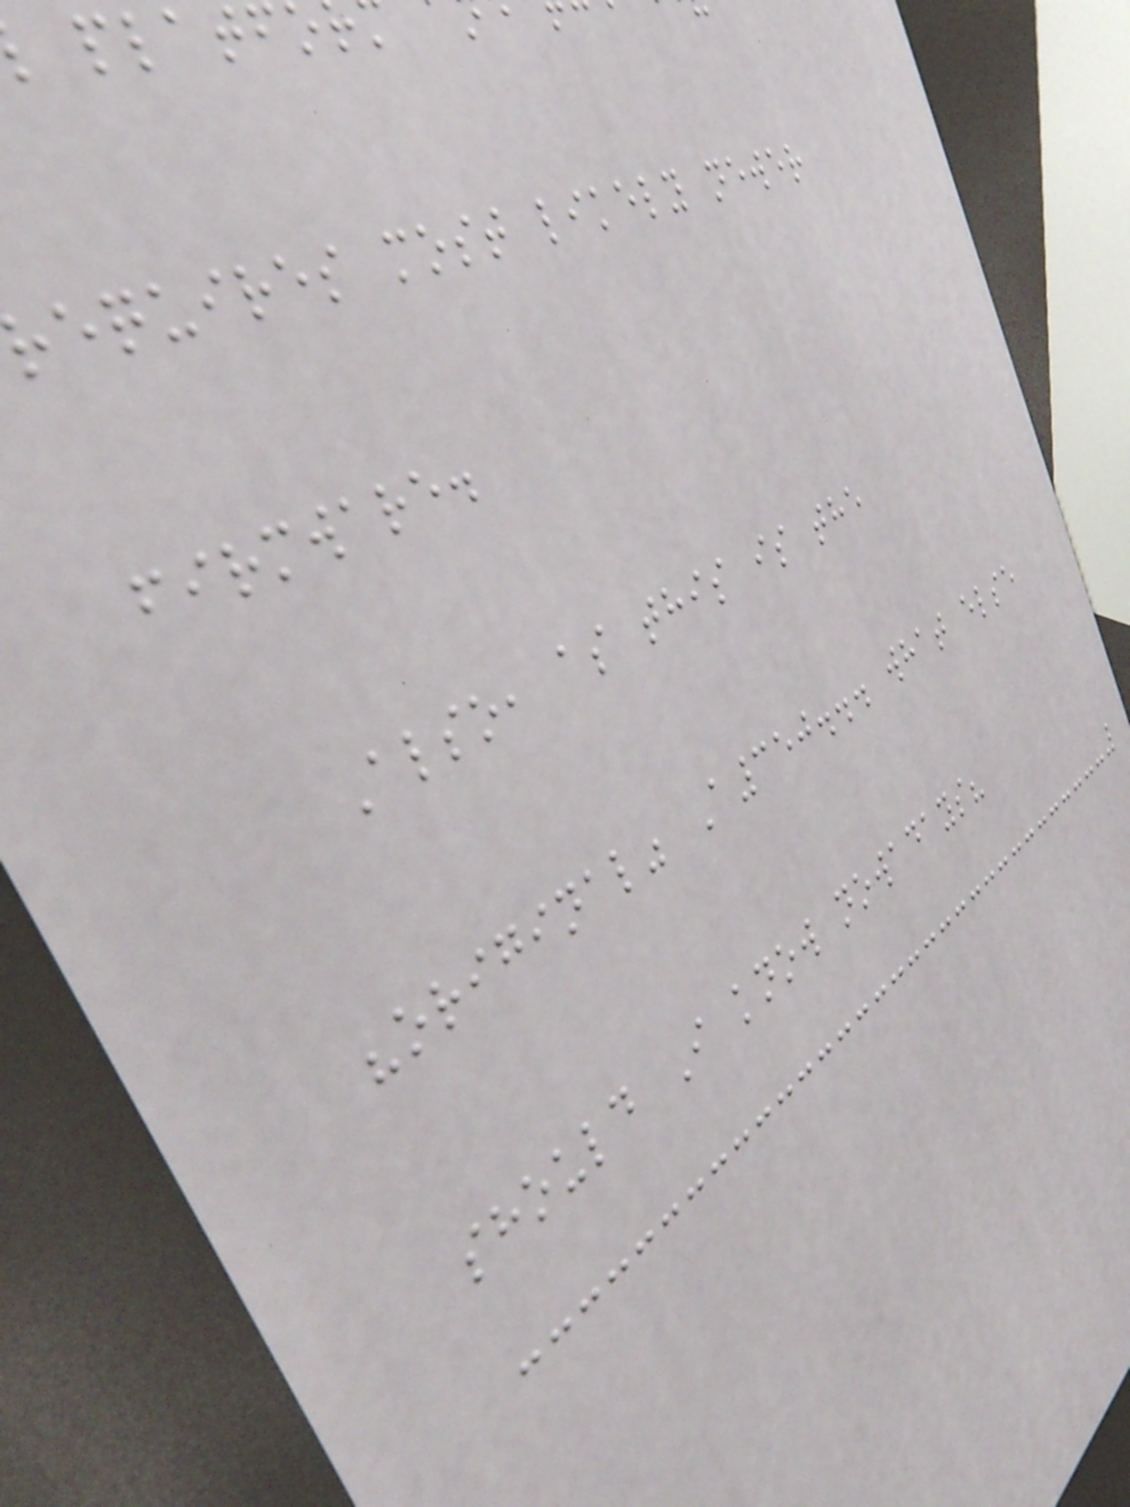equires most likely newer
firmware.
Also, as this is the
"original" A350... what else
should I know nowadays?
